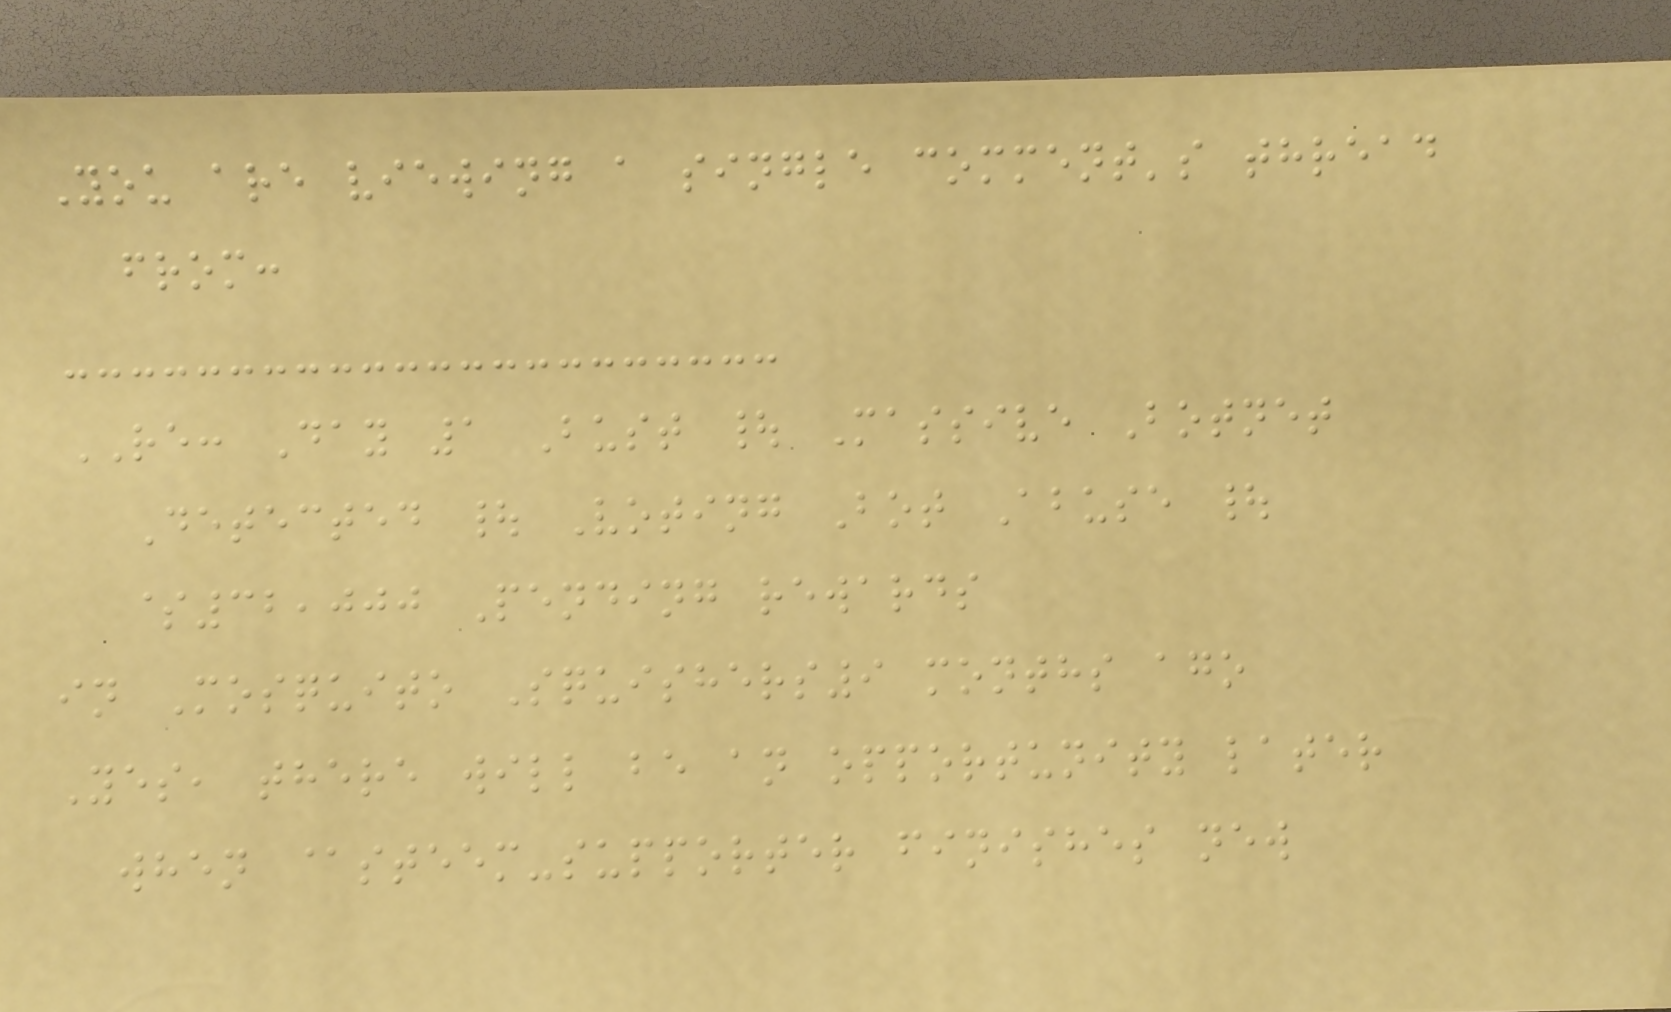You are viewing a single comment's thread
from:
RE: Day 1 Bust | Massive Botnet
Detected | Voting Bot Abuse |
$32,000 Pending rewards
in Mosquito Squishers9 months ago
Yes, there will be an opportunity later
when @steem-supporter finishes new
